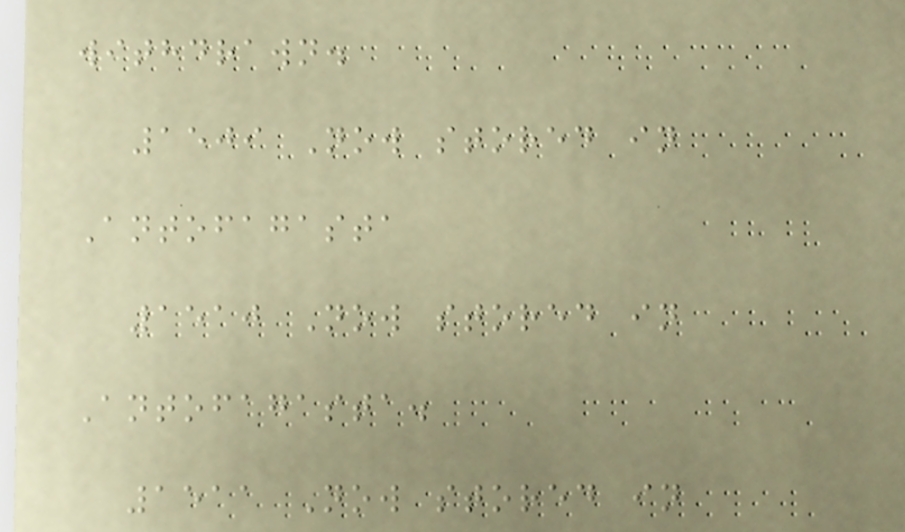withdrawn.
1509 Now stored in
Antofagasta
1510 Now stored in
Antofagasta.
1511 Now stored in
